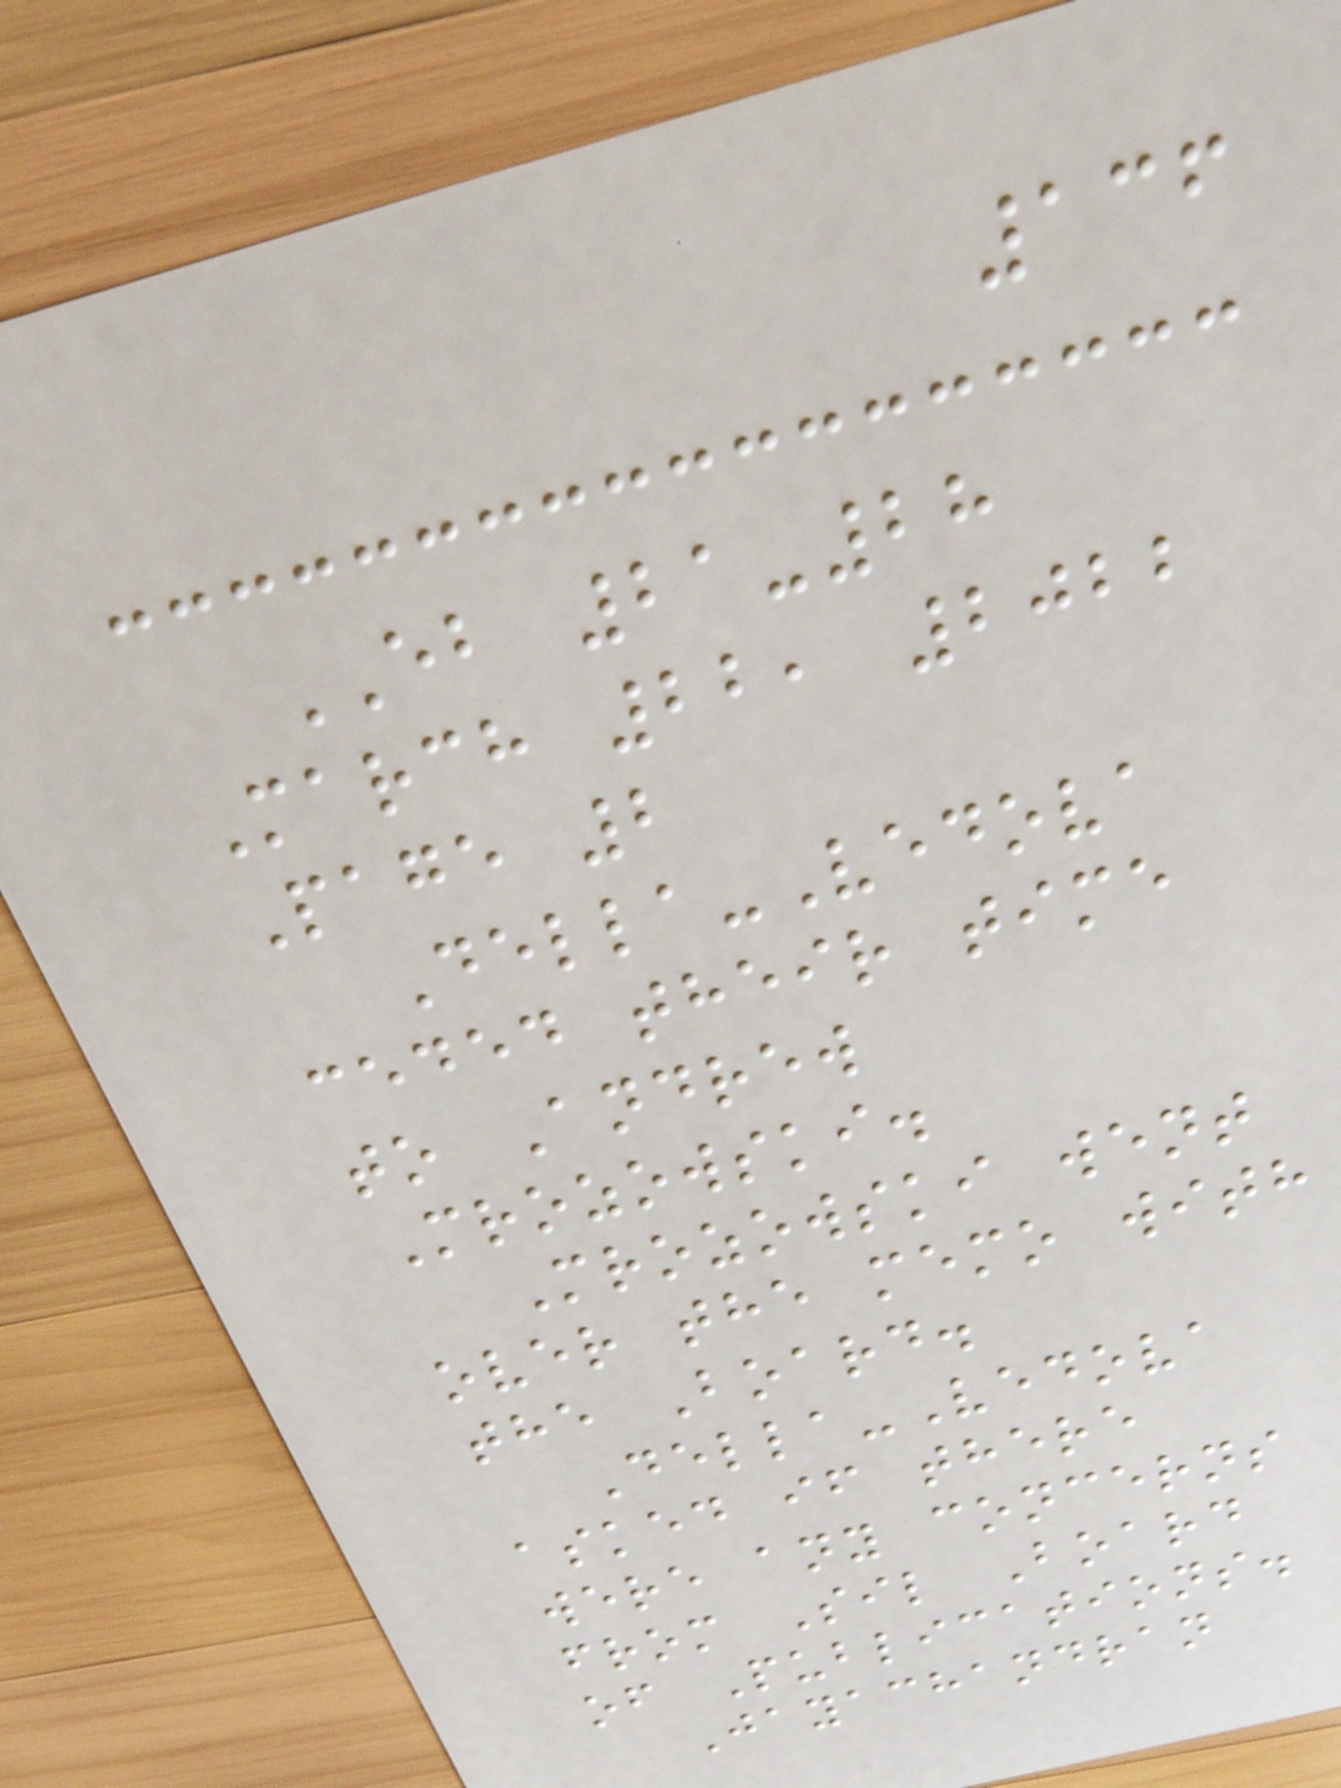136
EB 21-28
March 22, 2022
Page 2
Della-Vedova
ceded their time
to Andrew
Mrozowski.
Mrozowski went
over the memo with
the Board.
Della-Vedova
asked if there
were any concerns
from Sil Board
of Publications.
Jayachandran
